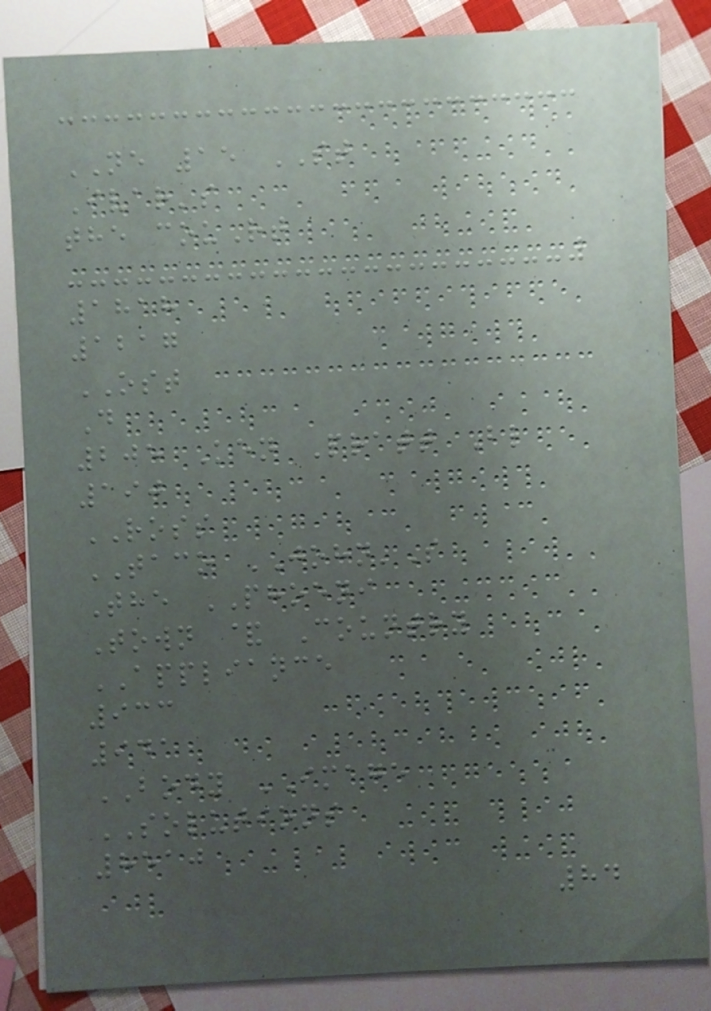NE 15 ST
Ivar's
the couRt
1818
1217
OST
D
205 Ken Pratt Bl
190
ROSS
TACO JOHN'S
The PHOENI
Town & Country
APPLIANCE
933
941
BODY IMAGE
SOLUTIONS
8510
84
